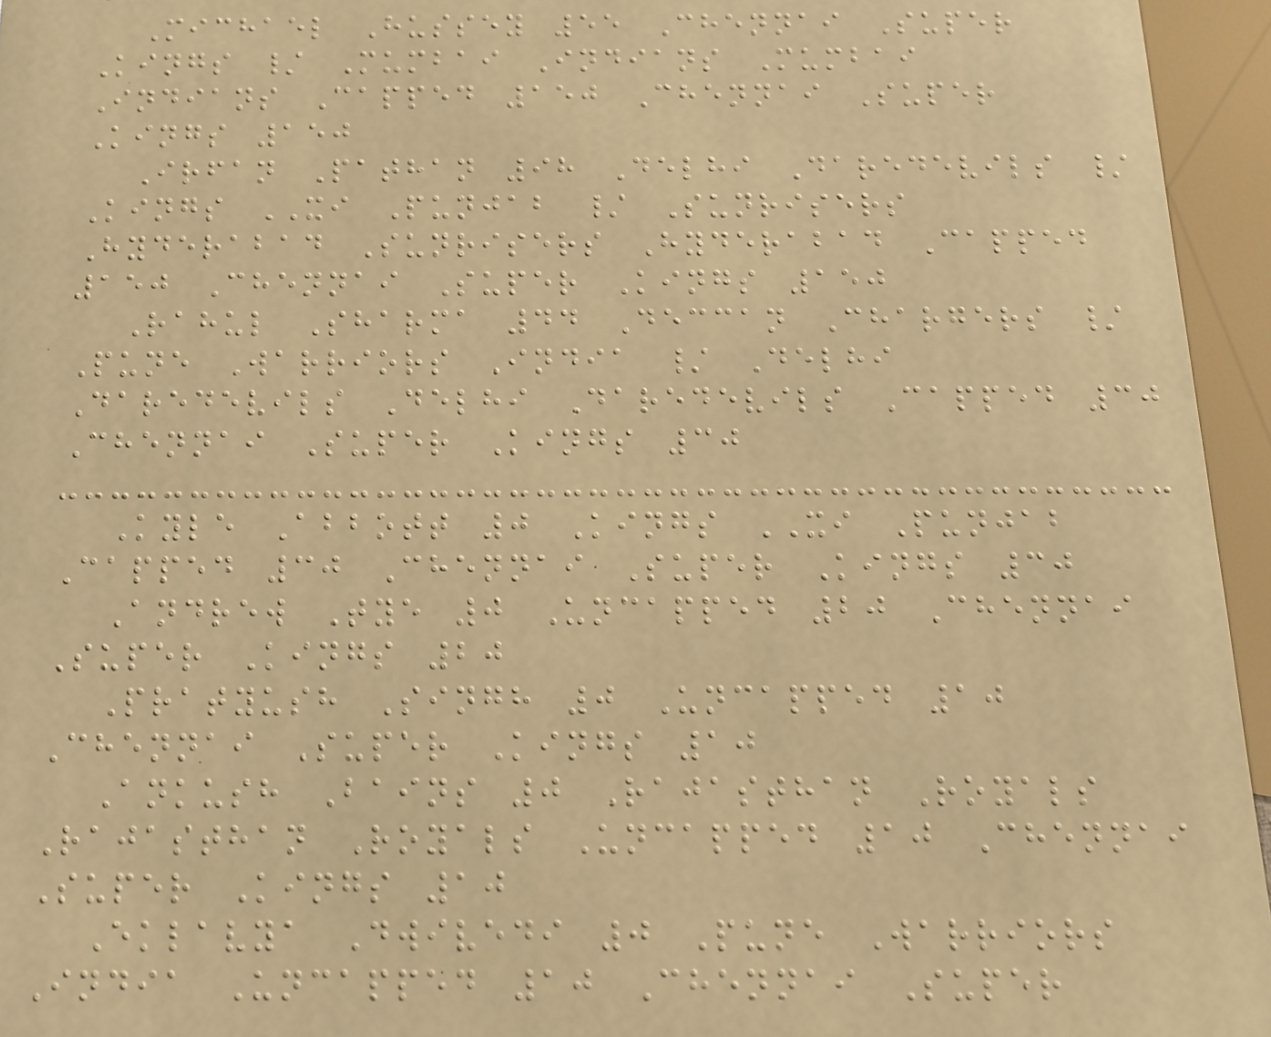Michael Hussey 55 Chennai Super
Kings / Mumbai Indians Mumbai
Indians Capped 150 Chennai Super
Kings 150
Irfan Pathan 98 Delhi Daredevils /
Kings XI Punjab / Sunrisers
Hyderabad Sunrisers Hyderabad Capped
150 Chennai Super Kings 150
Rahul Sharma 44 Deccan Chargers /
Pune Warriors India / Delhi
Daredevils Delhi Daredevils Capped 30
Chennai Super Kings 30
Kyle Abbott 0 Kings XI Punjab
Capped 30 Chennai Super Kings 30
Andrew Tye 0 Uncapped 20 Chennai
Super Kings 20
Pratyush Singh 0 Uncapped 10
Chennai Super Kings 10
Ankush Bains 0 Rajasthan Royals
Rajasthan Royals Uncapped 10 Chennai
Super Kings 10
Eklavya Dwivedi 0 Pune Warriors
India Uncapped 10 Chennai Super
